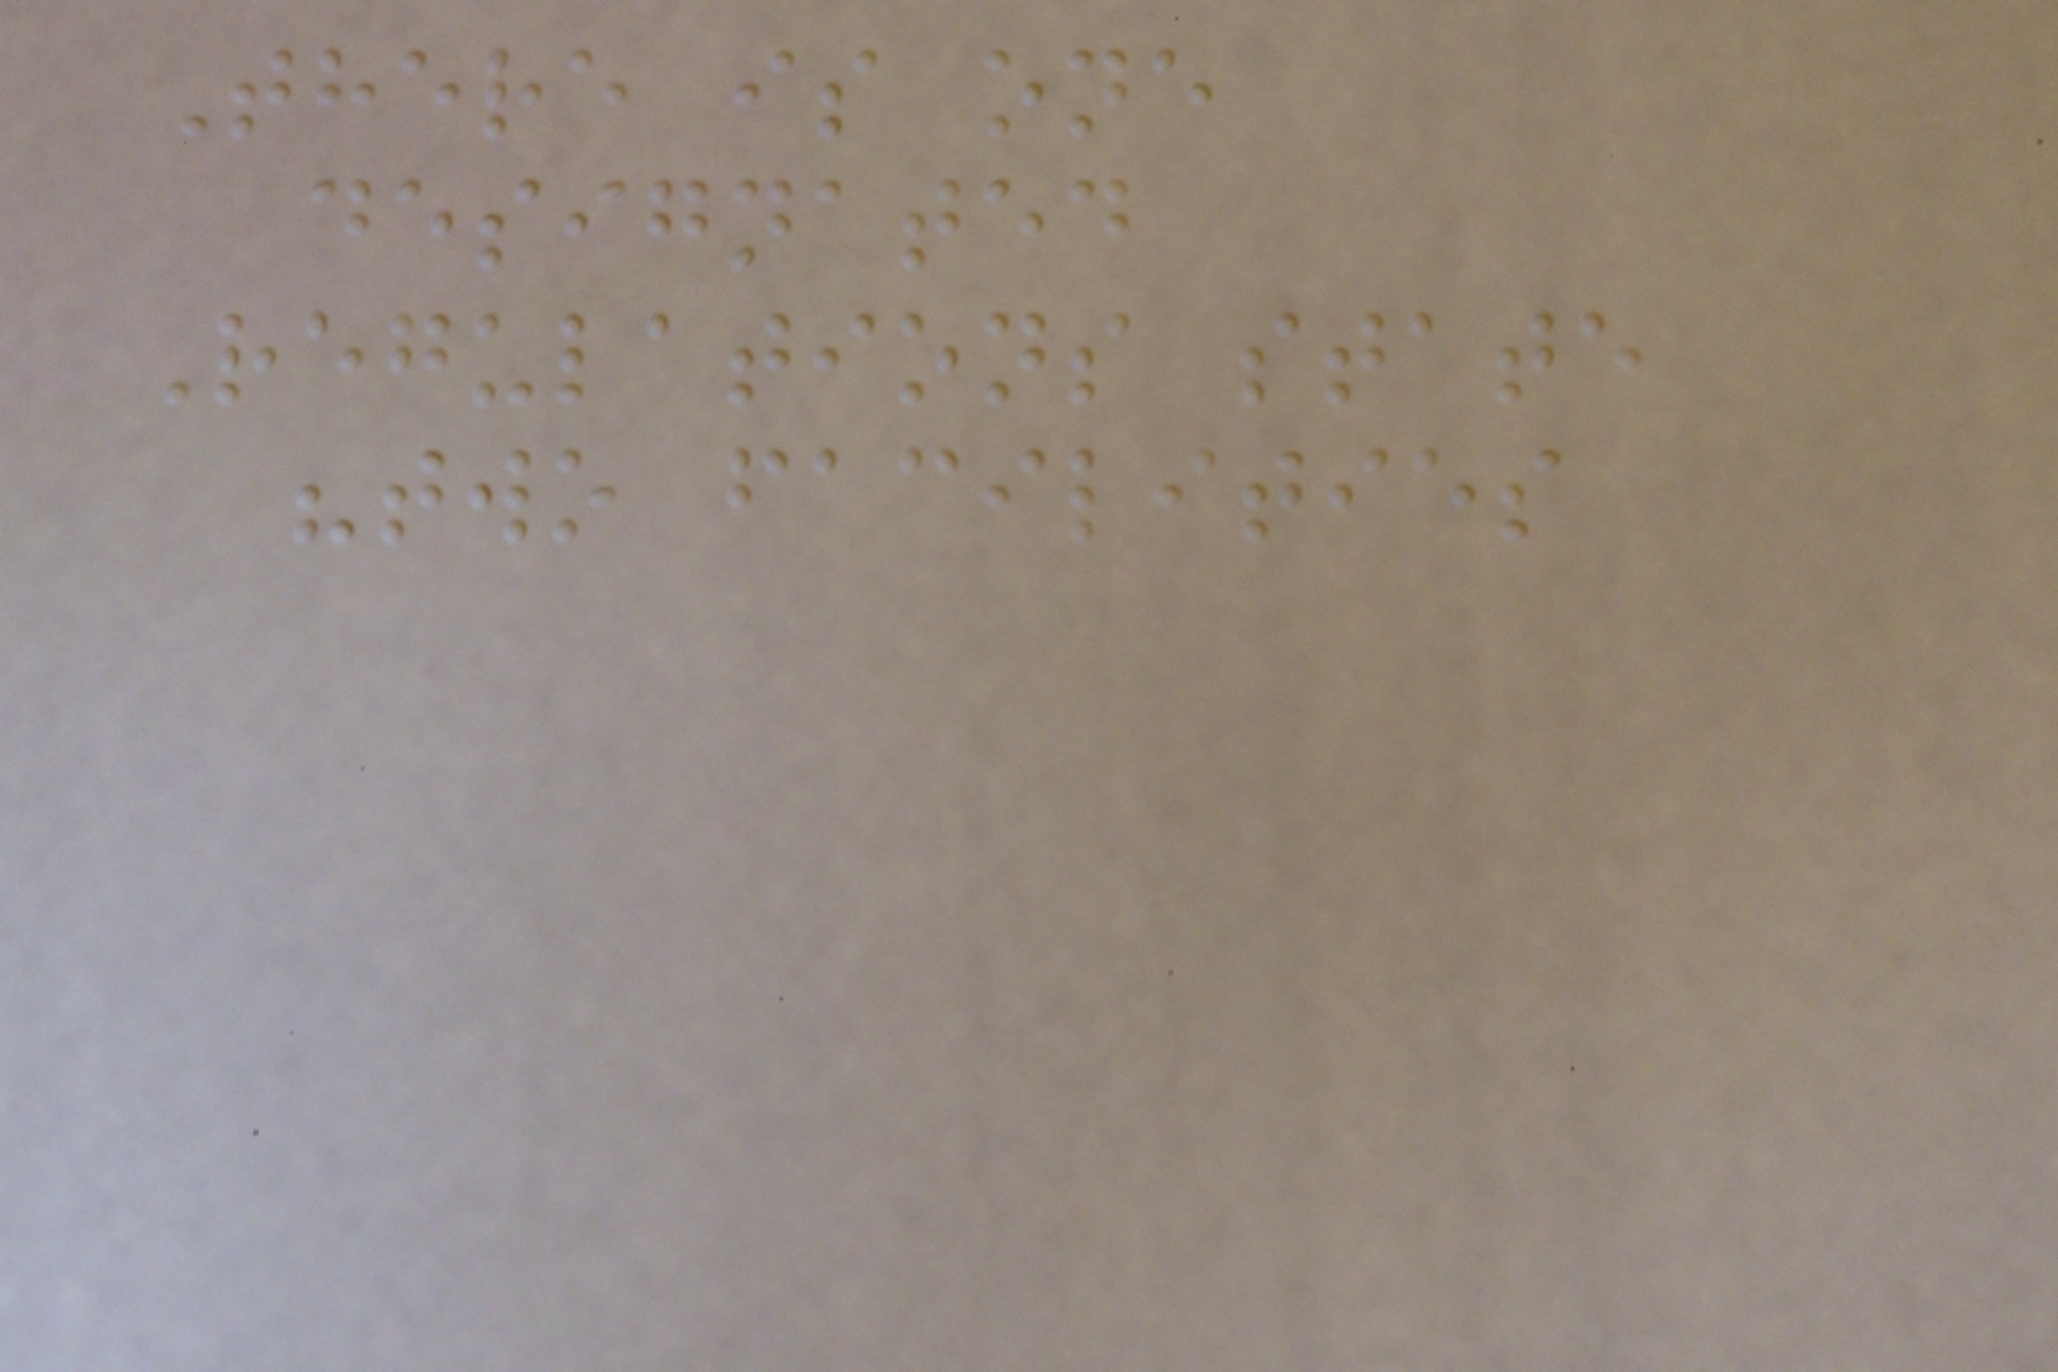There is one
designated
Regulations state
"two facilities
